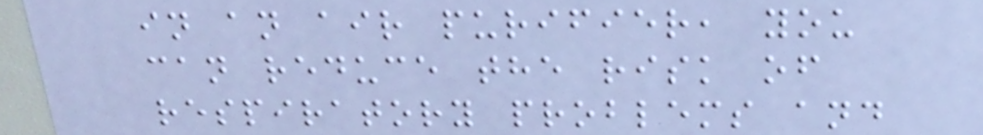in an air purifier, you
can reduce the risk of
respiratory problems and
